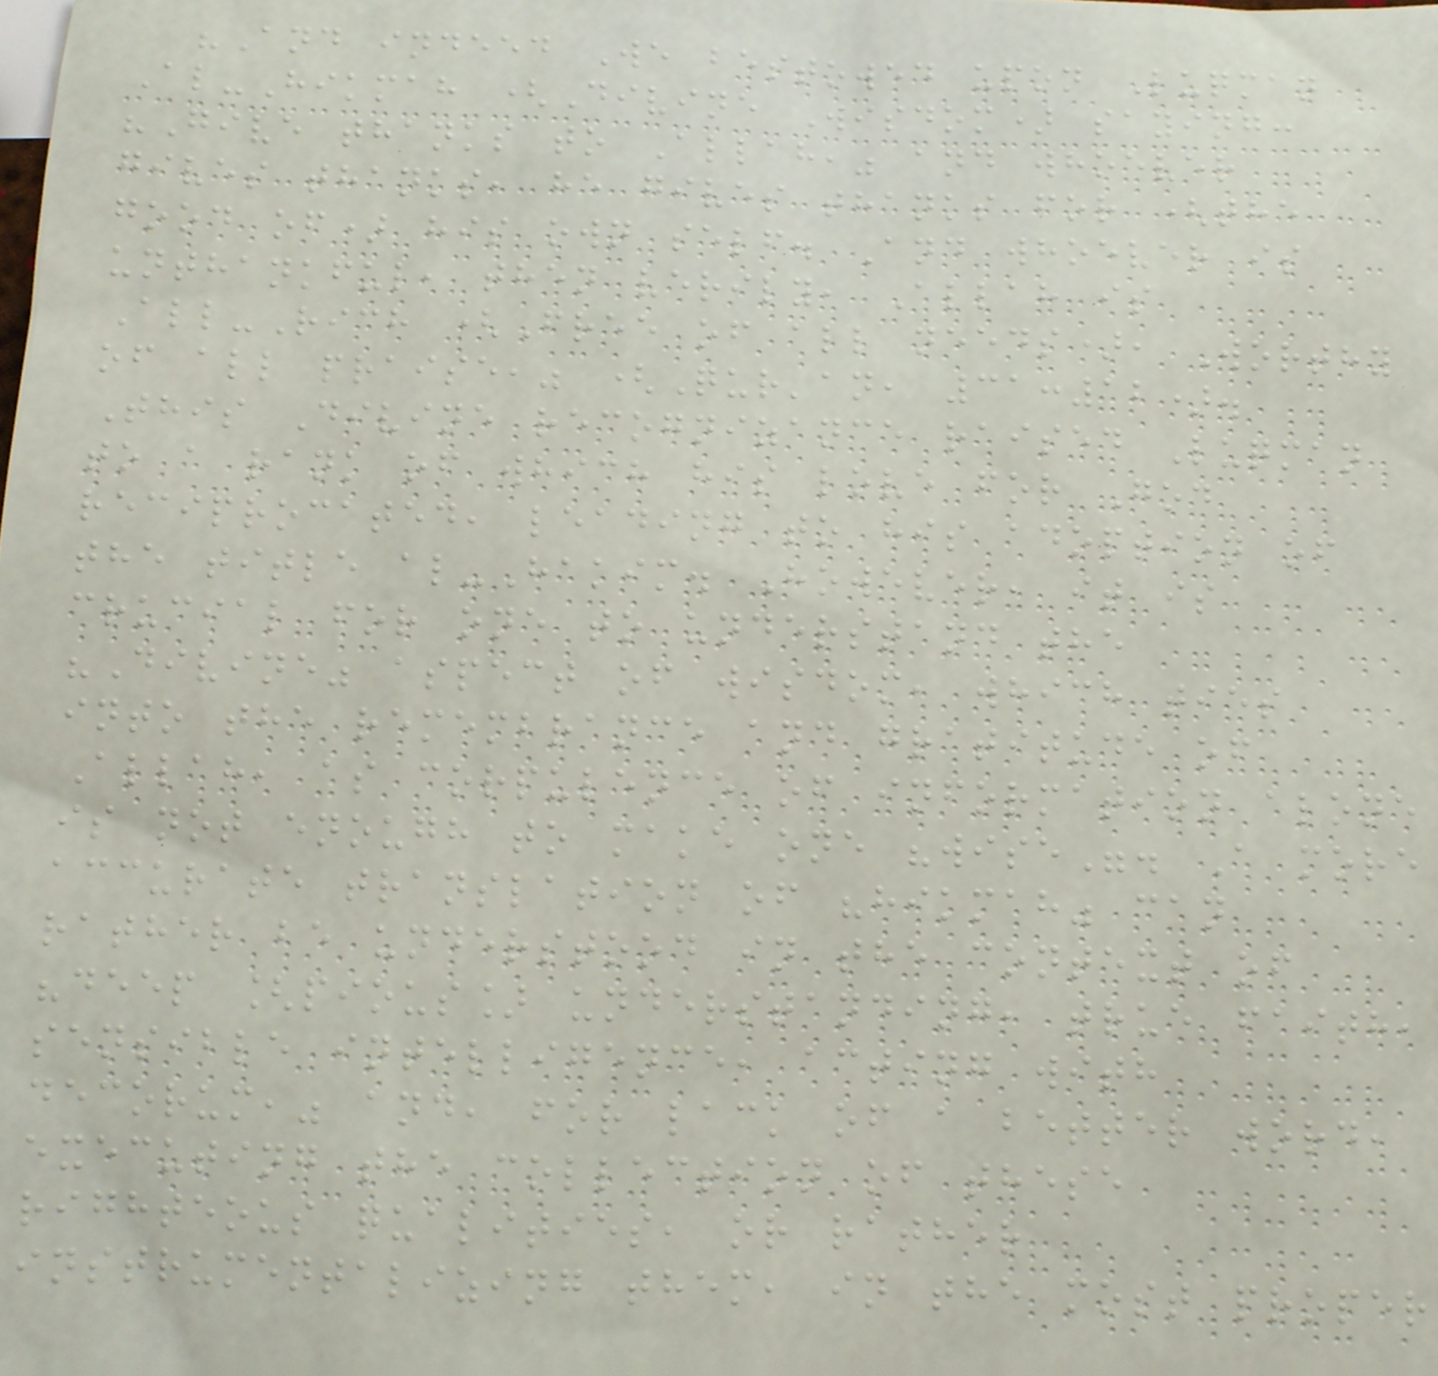"And indeed We bestowed upon Luqman
Al-Hikmah (Divine Wisdom) saying:
"Give thanks to Allah," and whoever
gives thanks, he gives thanks for (the
good of) his own self. And whoever is
unthankful, then verily, Allah is
All-Rich (Free of all needs), Worthy
of all praise," (Qur'an, 31:12).
This Divine recognizance raised Luqman
to a rank of which his love for God
reciprocated, leading to his adoption of
the title al-Hakim. However, it is
crucial for one to understand the
"Divine" aspect of wisdom, which ties
into the remembrance and gratitude of
Allah, as corpulence of information alone
is not enough to make one "wise". A more
accurate translation of "hikmah" can
rather be understood in the context of
"deep [pious] understanding, true faith,
sensible intelligence, acting with
decorum," and, for lack of a better word,
executing the collection of these
righteous qualities, or rather
instrumentalizing them, in the most proper
